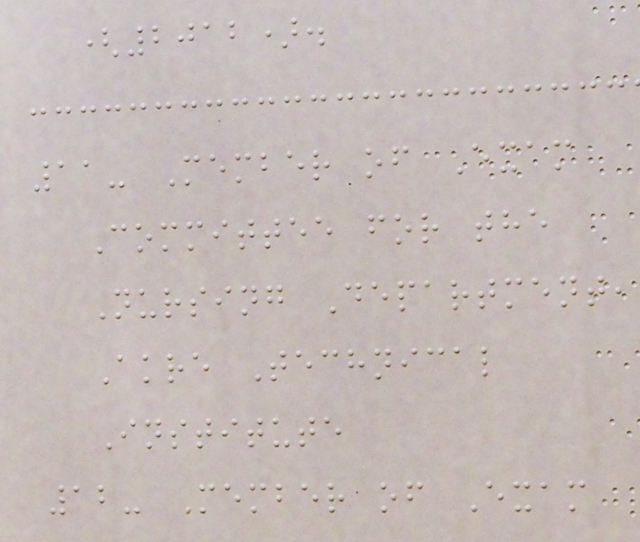(2012).
11- Member of Exam
Committee for the
Nursing Department,
Akre Technical
Institute
12- Member of Exam
